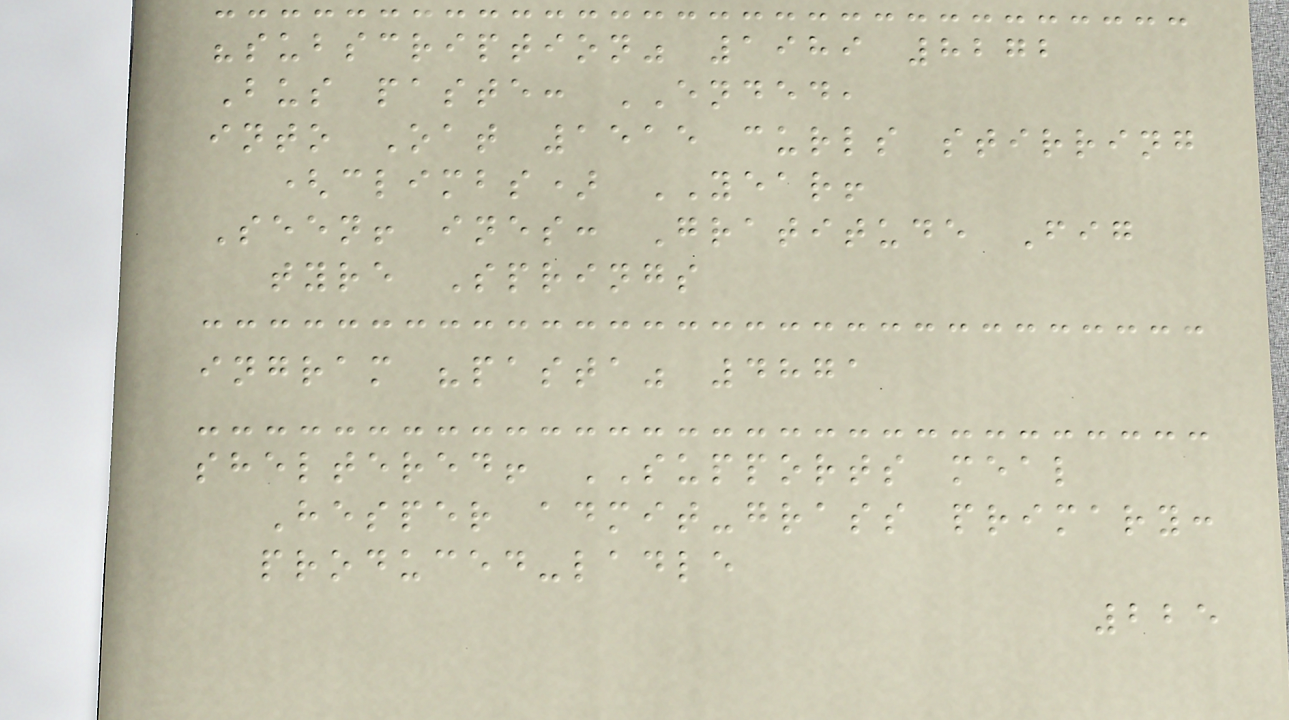"subscription" 1989 8272
Bus paste: ENDED,
into Oat 1515 curls stirring
(climbs) YEAR!
Seen! ines: Gratitude Fig
tyre Springs
ingram "pasta" 4871
sheltered! SUPPORTS meal
Hesper admit-grass primary:
produced-ladle
225
